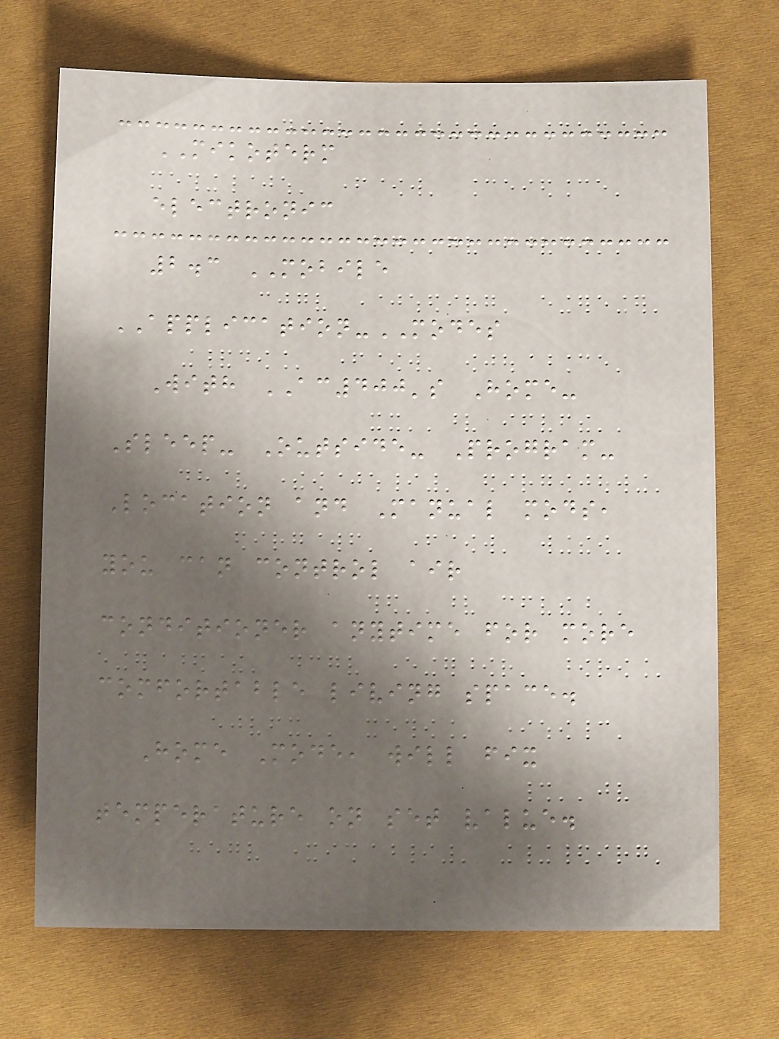MIKOTERM
electronic
2.3 MOBILE
APPLICATION-MODES
With AC400's Home-
Sleep- Outside- Program-
Location and Manual mods,
you can control air
conditioner anytime for more
comfortable living space.
Home Mode, will fix
temperature on set value.
